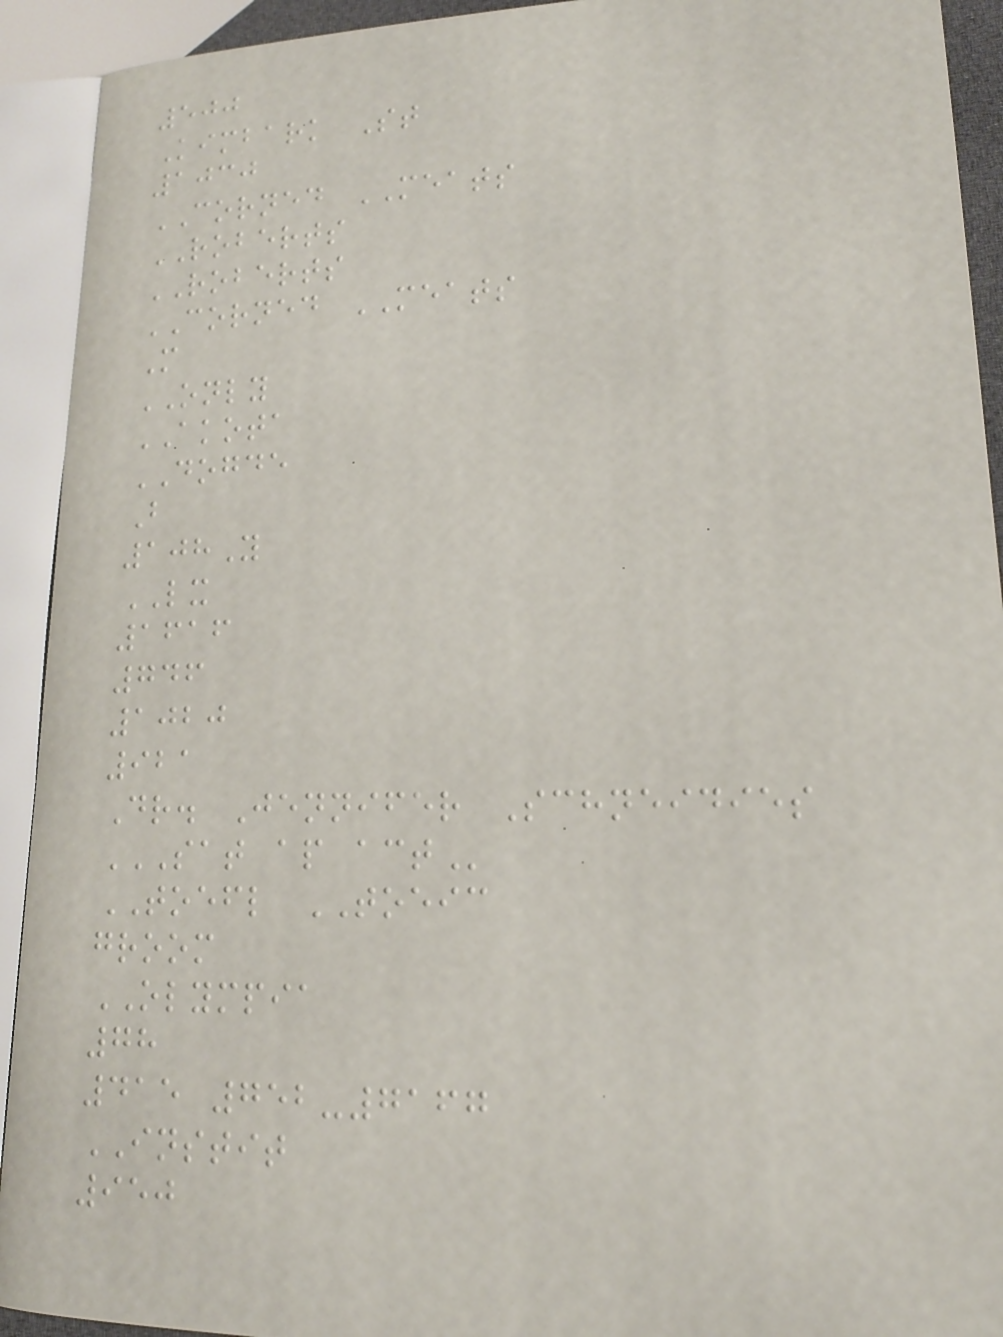500
Kimbark St
1030
CORNED MEATS
ROBERTS
ROBERTS
CORNED MEATS
M
ONLY
AKOTA
DOGDE
B
108Y
LX
1616
746
1020
921
Dr. Jennifer Schneidies
SAT AP ACT
TOEFL TOEIC
groom
OLYMPIA
78
415 752-7167
INSTIT
950
